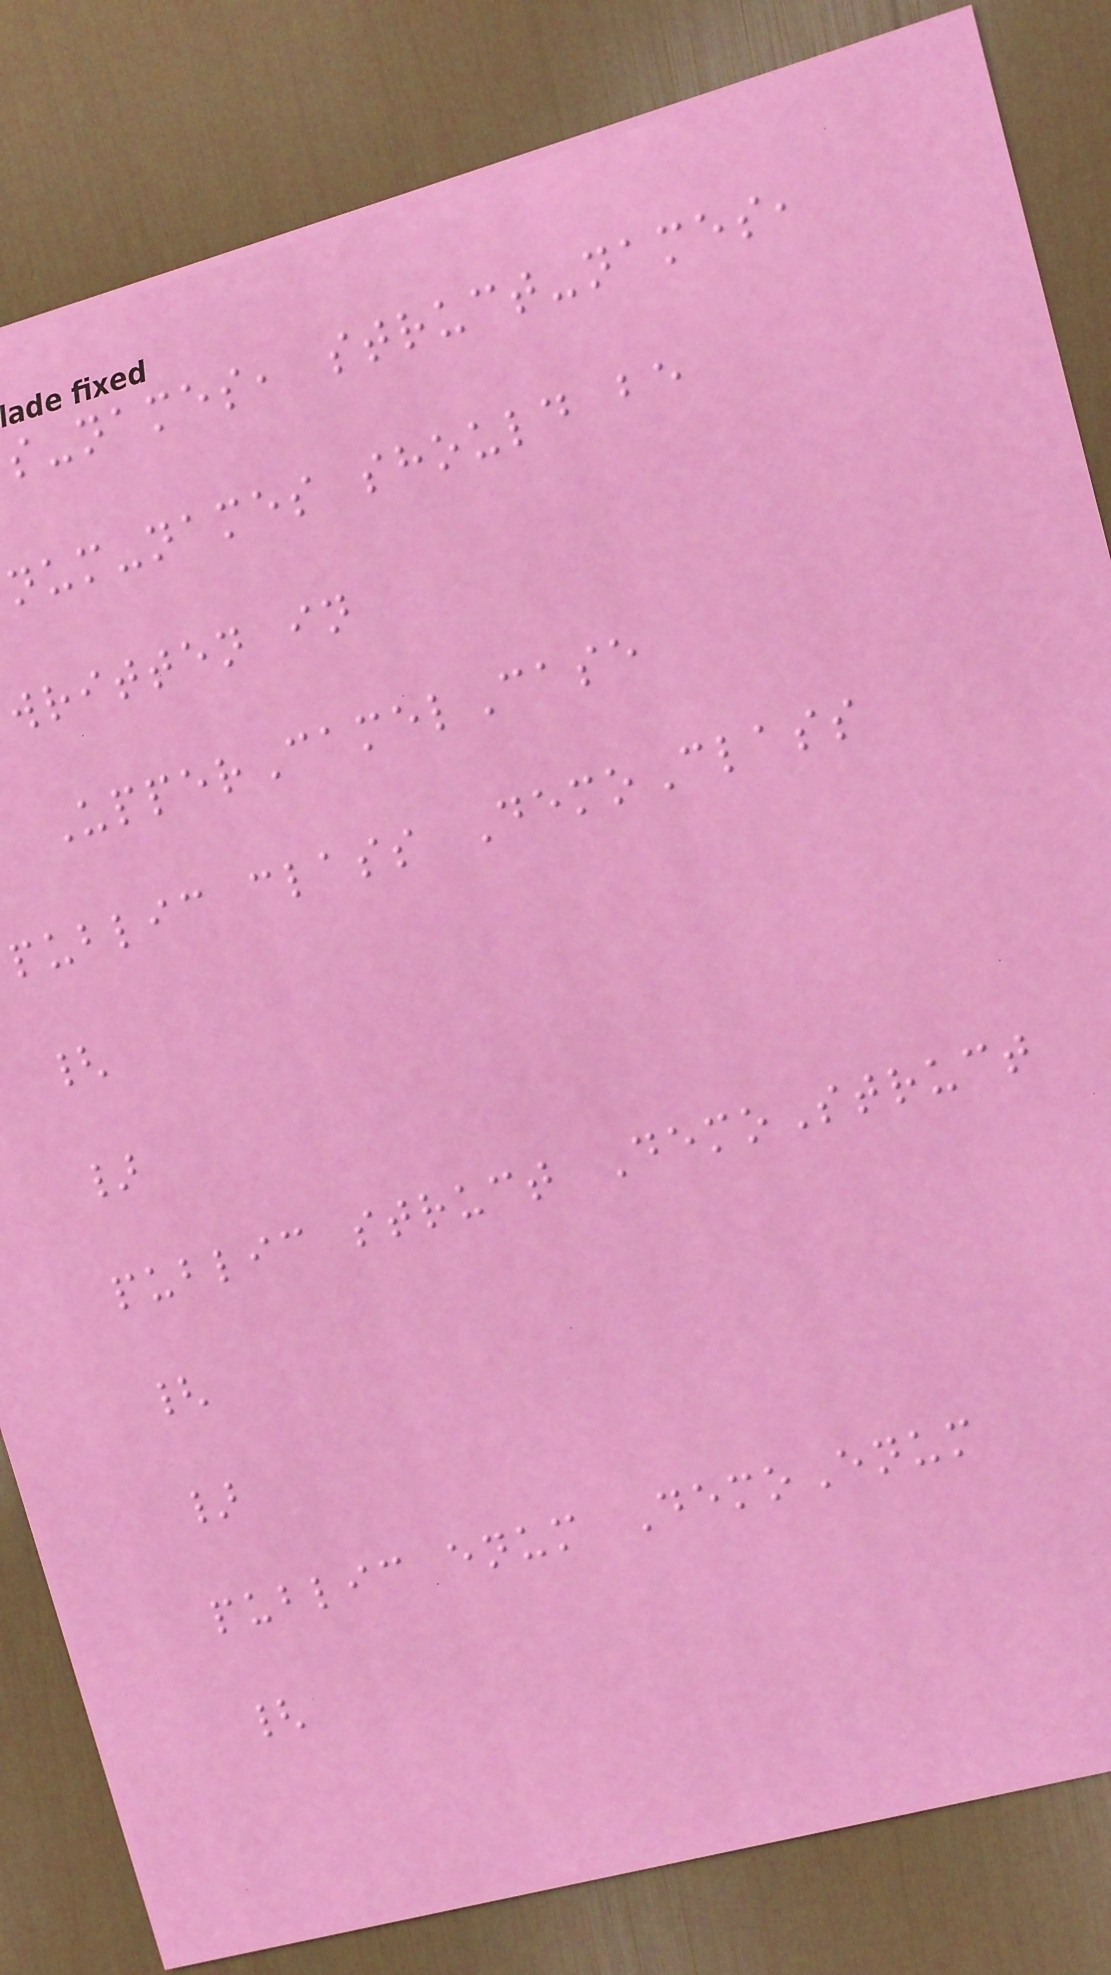s-names, struct-names,
num-names should be
written in
UpperCamelCase
public class DemoClass
{
}
public struct DemoStruct
{
}
public enum DemoEnum
{
